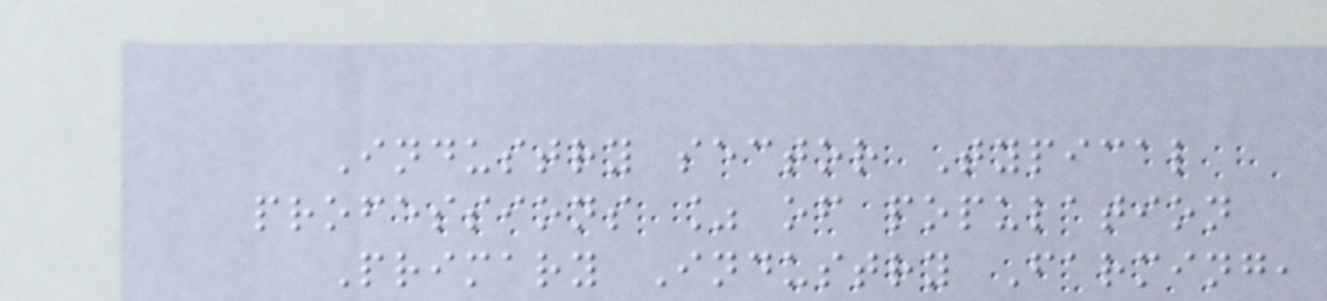Industry sector Typical
professions % of population
Primary Industry Farming,
